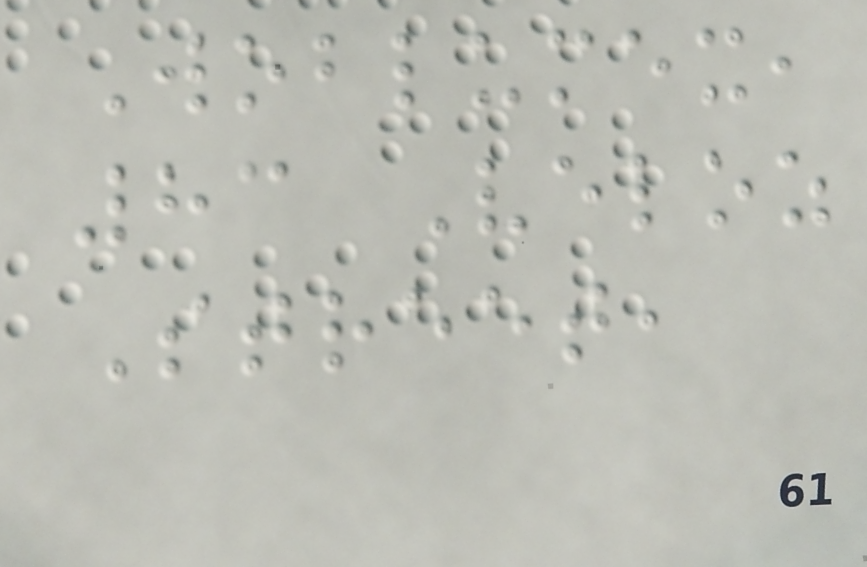Woblumex,
83 Veloz
Street,
